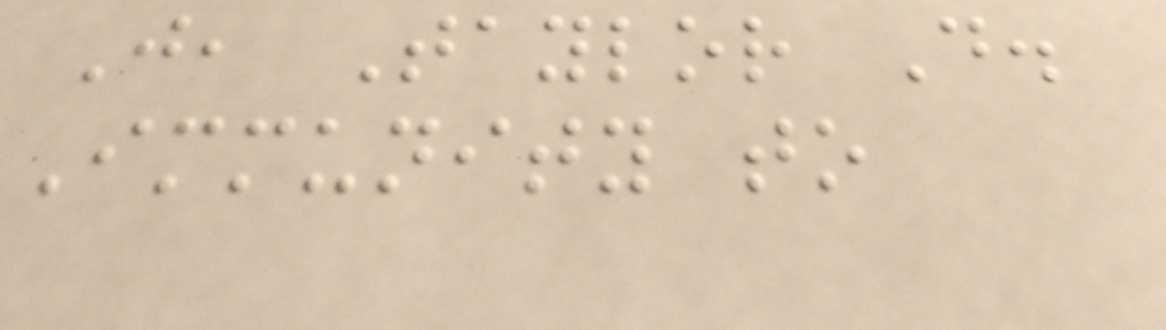J, Taylor D.
Immunity to
